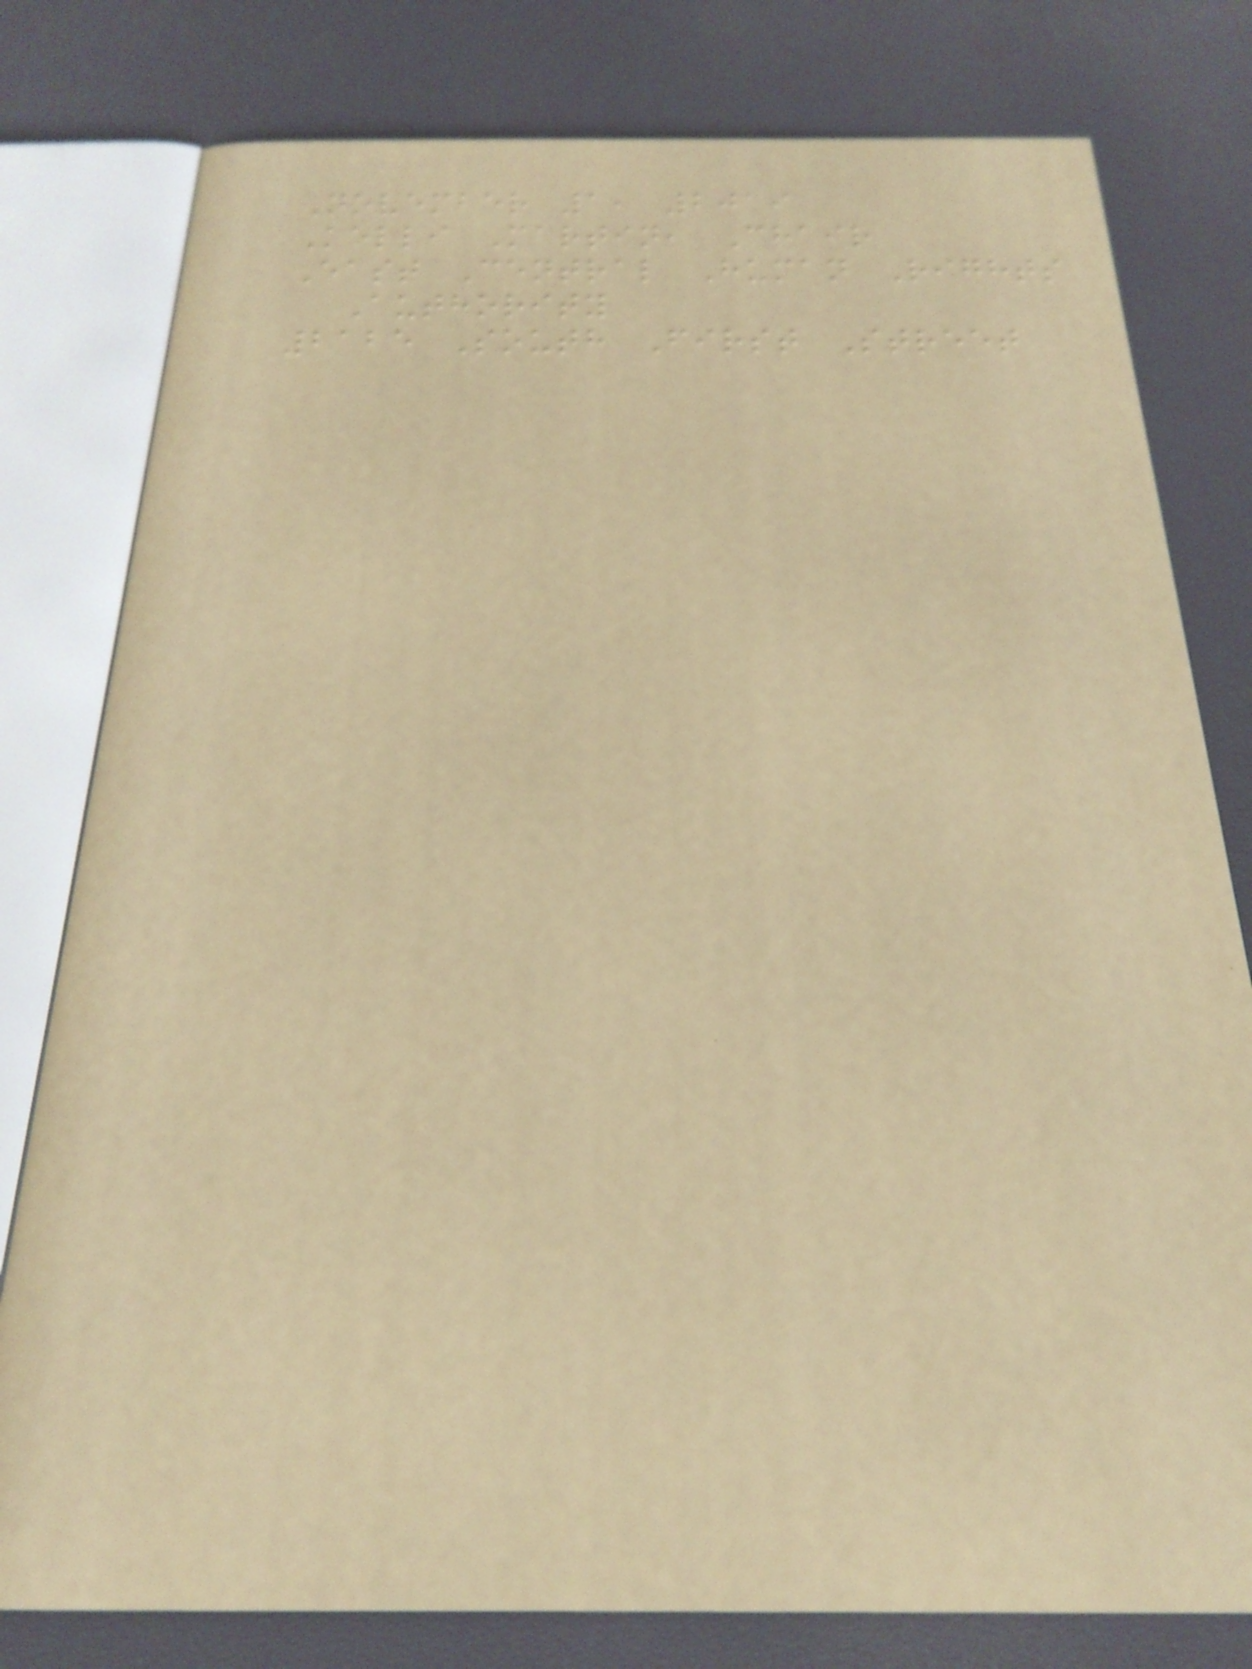November 1, 2019
Kelli Martin, Chair
East Central Human Rights
Authority
2125 South First Street
